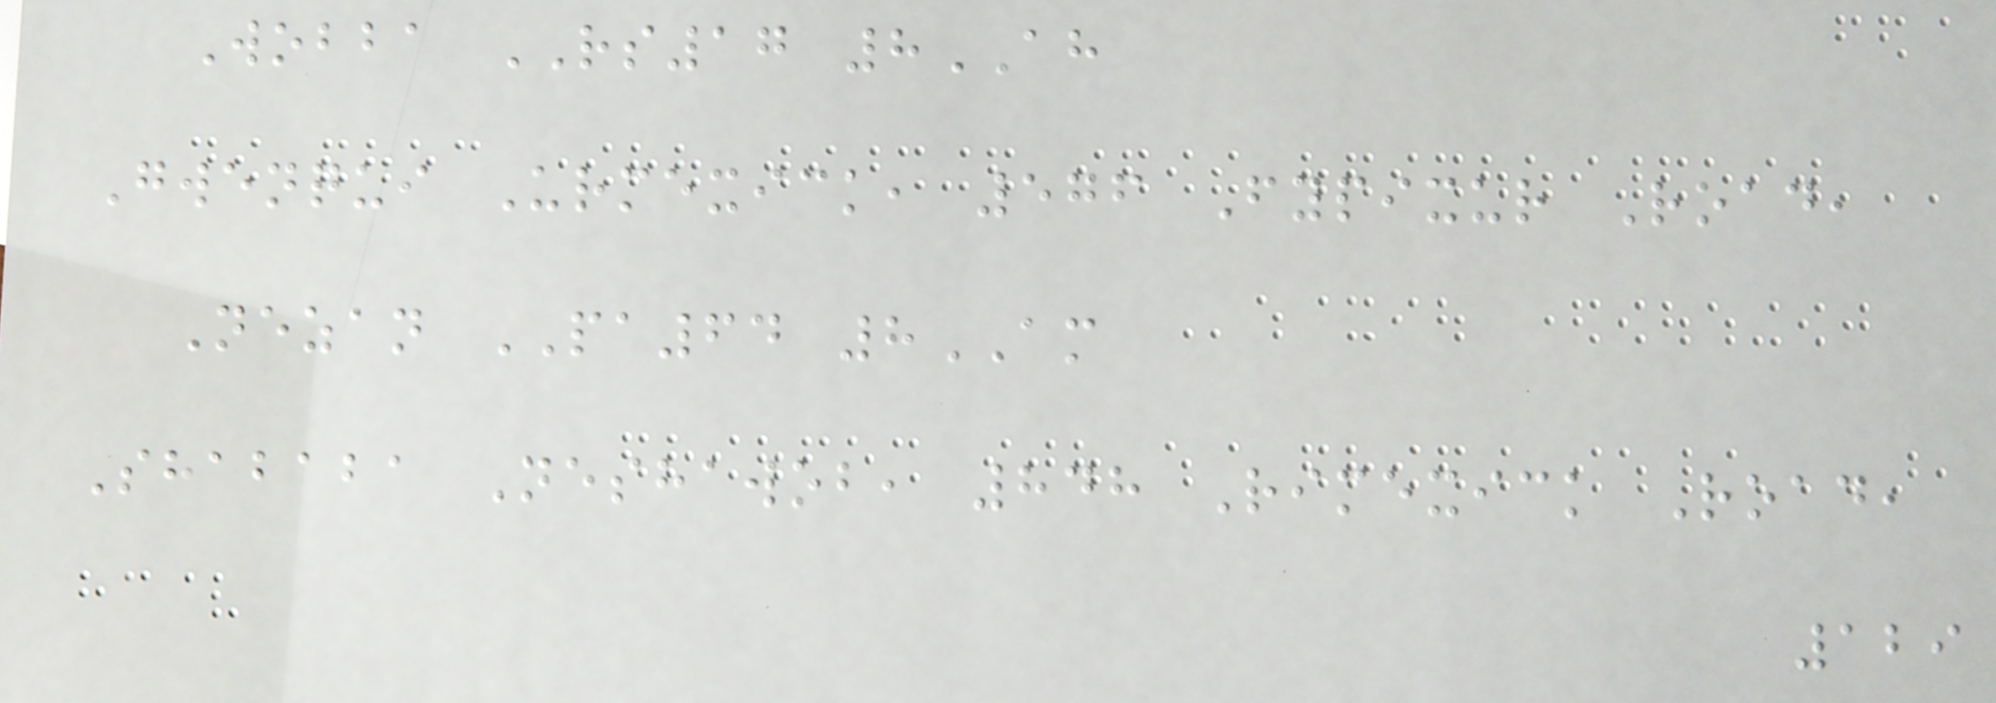Wobba RS17 8AH
Gwenqui Urmexick, 576 Fypixur Road,
Nezan PA64 8AM
Shababa Neshawob, 848 Rimexick Road,
129
